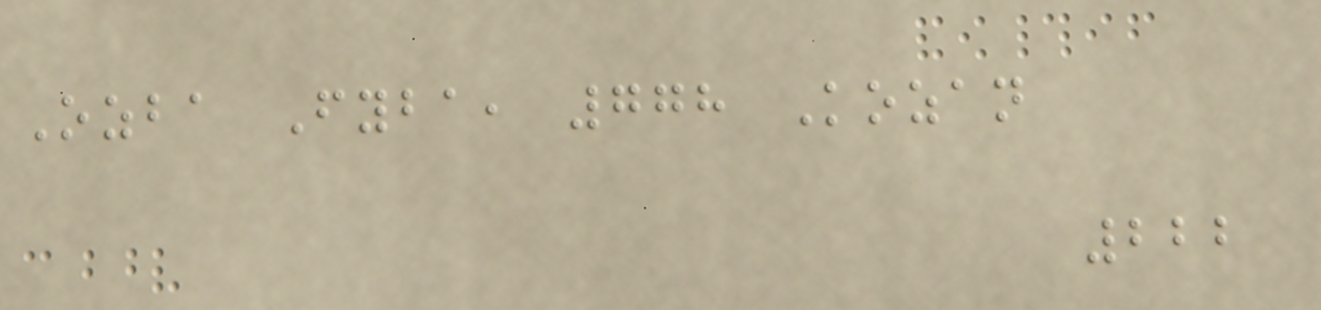Ozba Fyba, 778 Kozan
222
